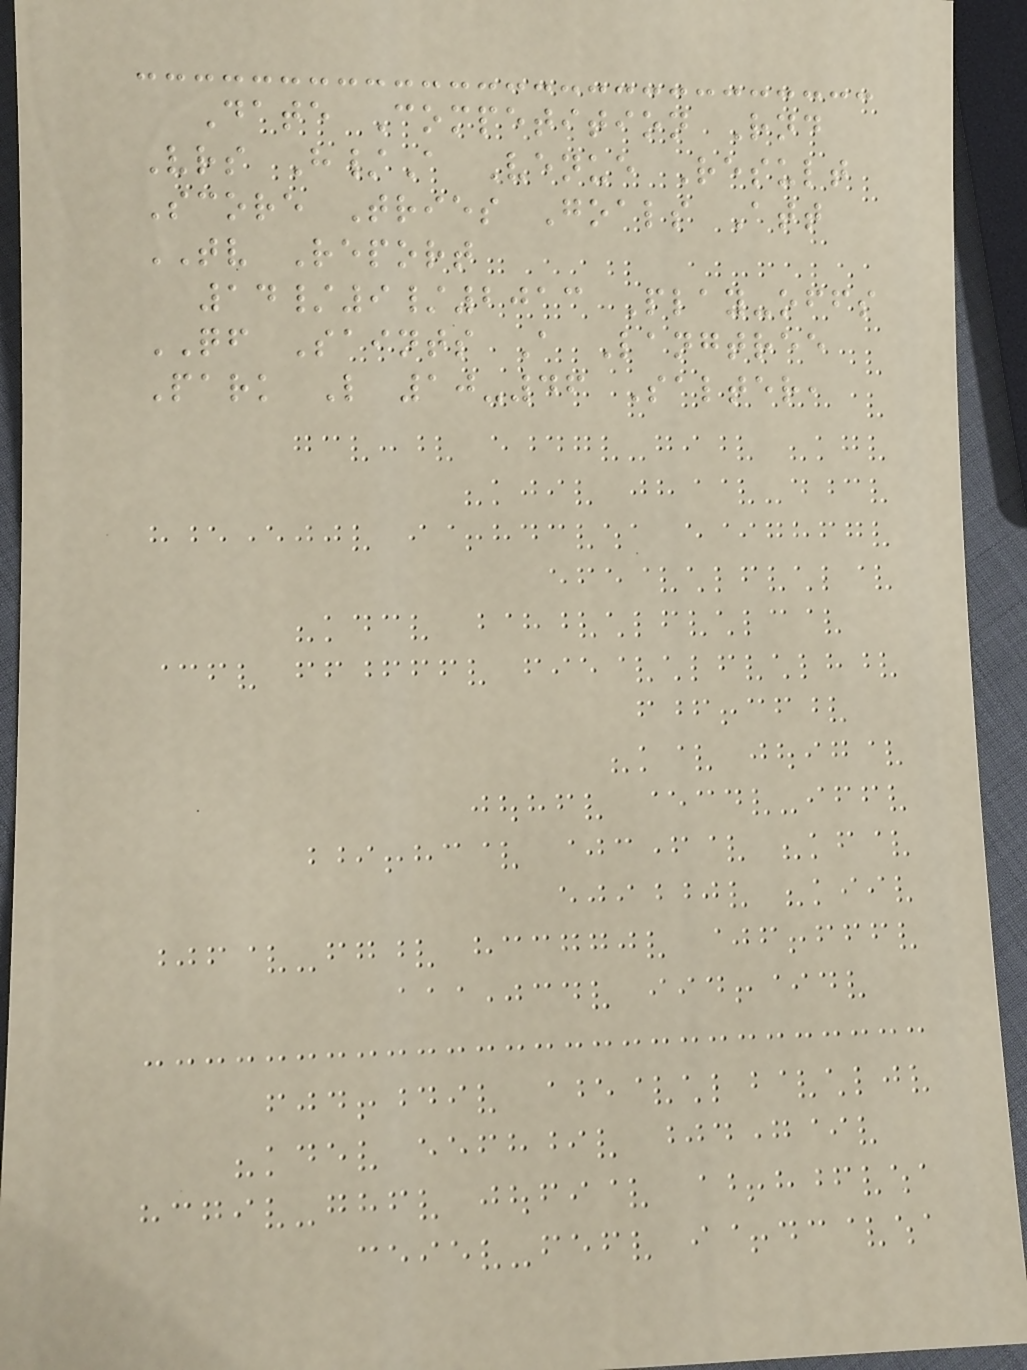Date Competition Rnd
Vrs H/A Venue Result
Score Tries Goals Att
TV Report
14/9/2013 Play-offs
QF Saints A Langtree
Park L 10-46 Salter,
